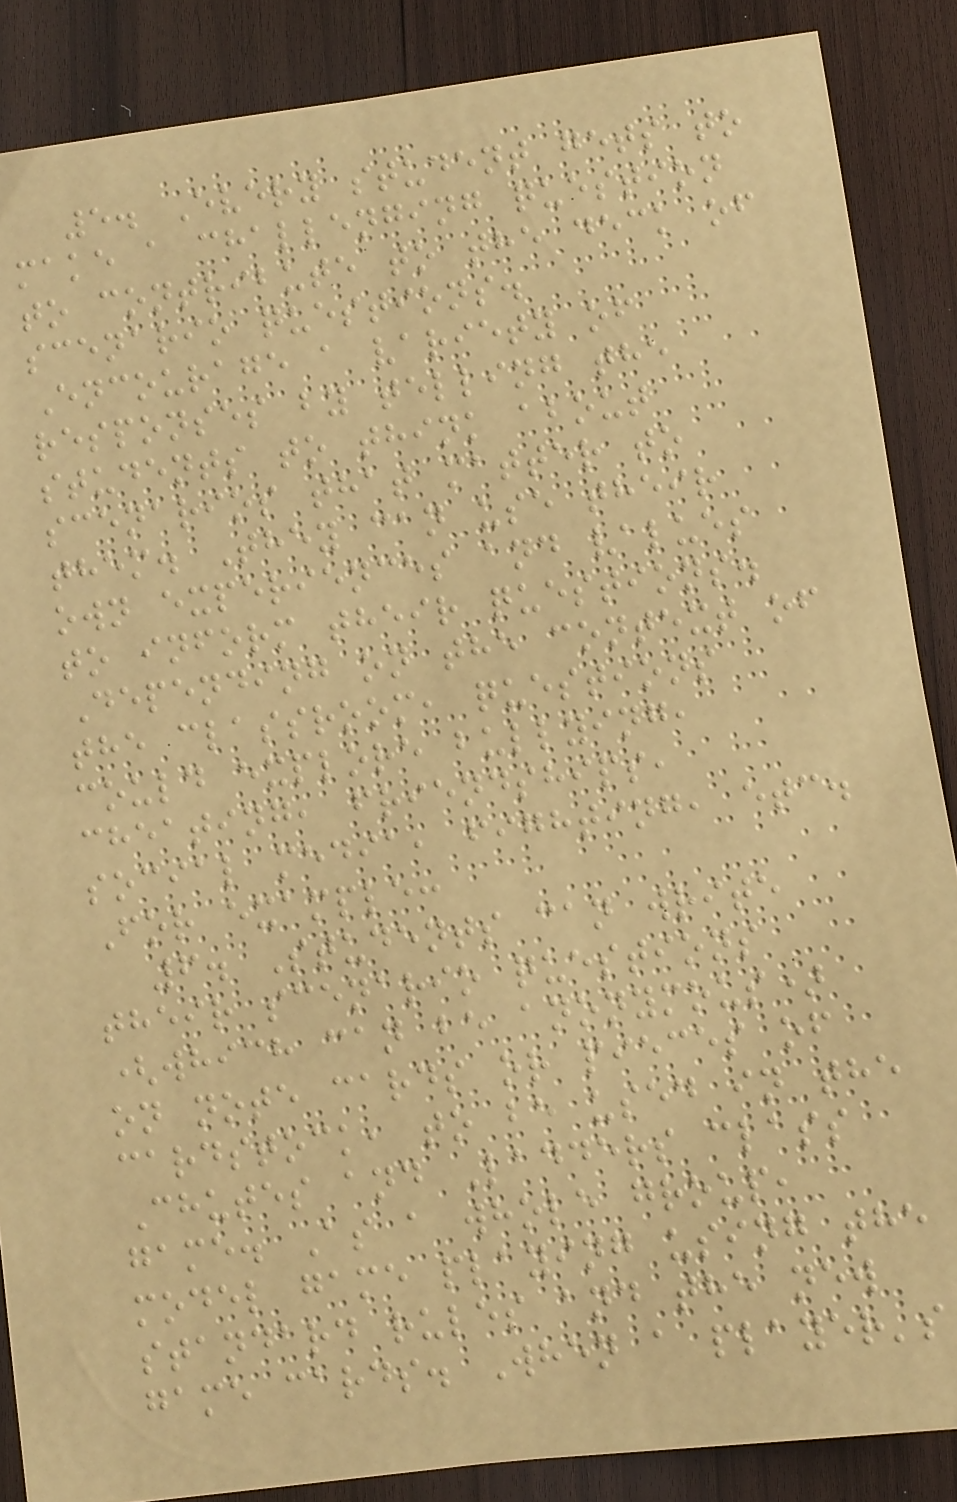5. Every student gets to
make a challenging question
to contribute to the deck of
scenario questions.
Encourage a variety of
responses by telling the
students to think about
scenarios that matter to
them. They can use their
own experiences and values
to inform their questions.
Depending on the context of
the classroom, questions
could explore bullying,
cheating, friendships,
social media, fighting, etc.
For example:
6. Students can write
their scenario questions
(which can be anonymous)
on note cards or pieces of
cardstock, to be used in the
Chutes and Ladders class
game. As a whole group,
model game playing using the
standard rules and the new
game cards. When a player's
